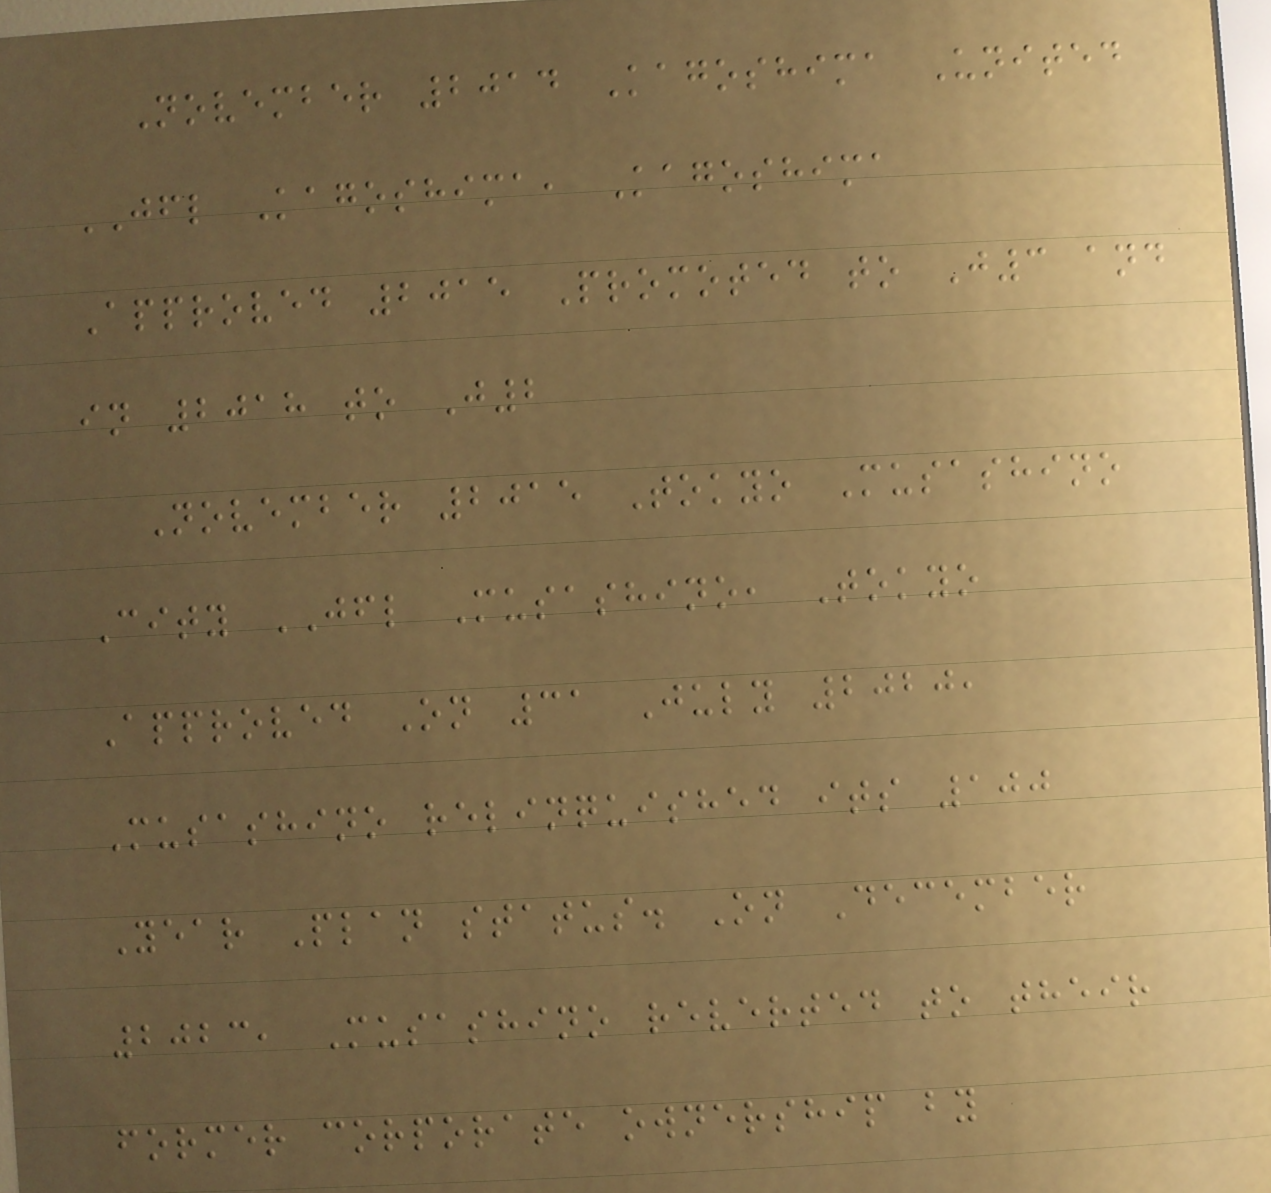November 2014 Kagoshima United
JFL Kagoshima, Kagoshima
Approved 2015 Promoted to J3 and
in 2018 to J2
November 2015 Tokyo Musashino
City JFL Musashino, Tokyo
Approved On 31 July 2020,
Musashino relinquished its 100
Year Plan status. On December
2023, Musashino reverted to their
former corporate ownership by
